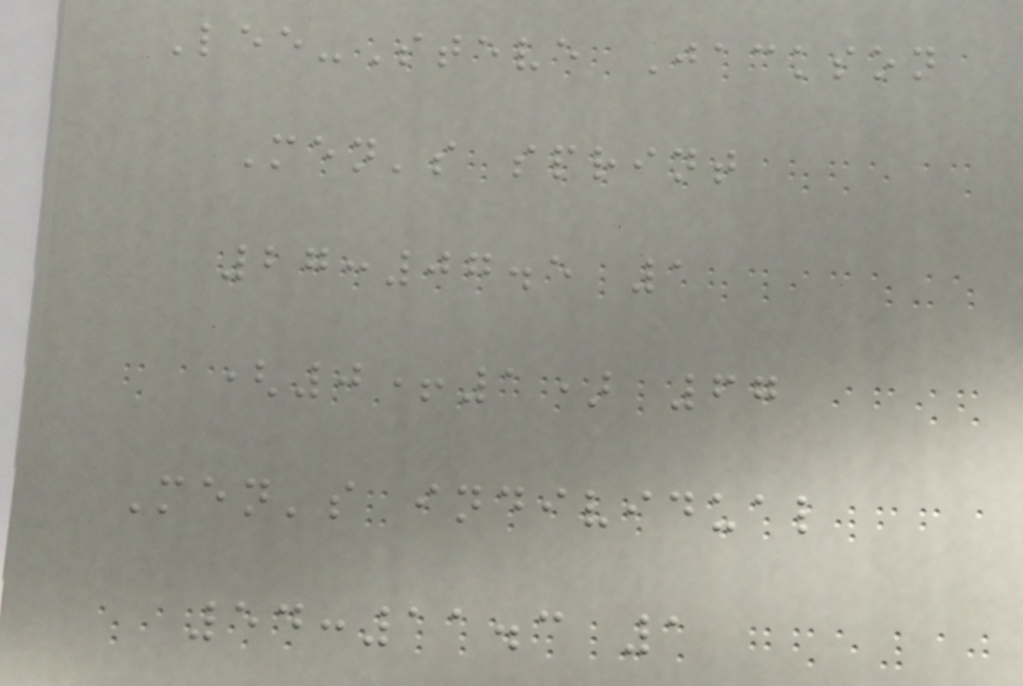Lee-Steve Jackson
Men's sprint
27:07.5 1
(0+1) 67
Men's individual
54:11.3 1
